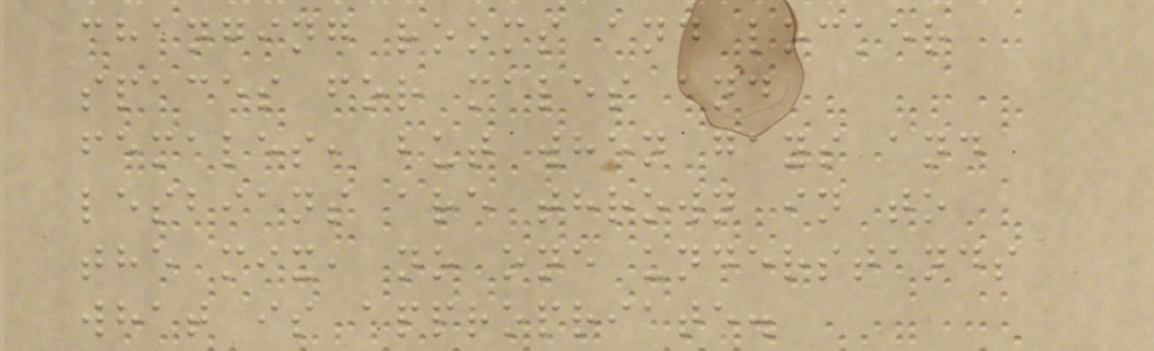changing rooms and locker
spaces for males and
females, but when gays and
lesbians are thrown in to
the mix, no one understands
what is appropriate.
